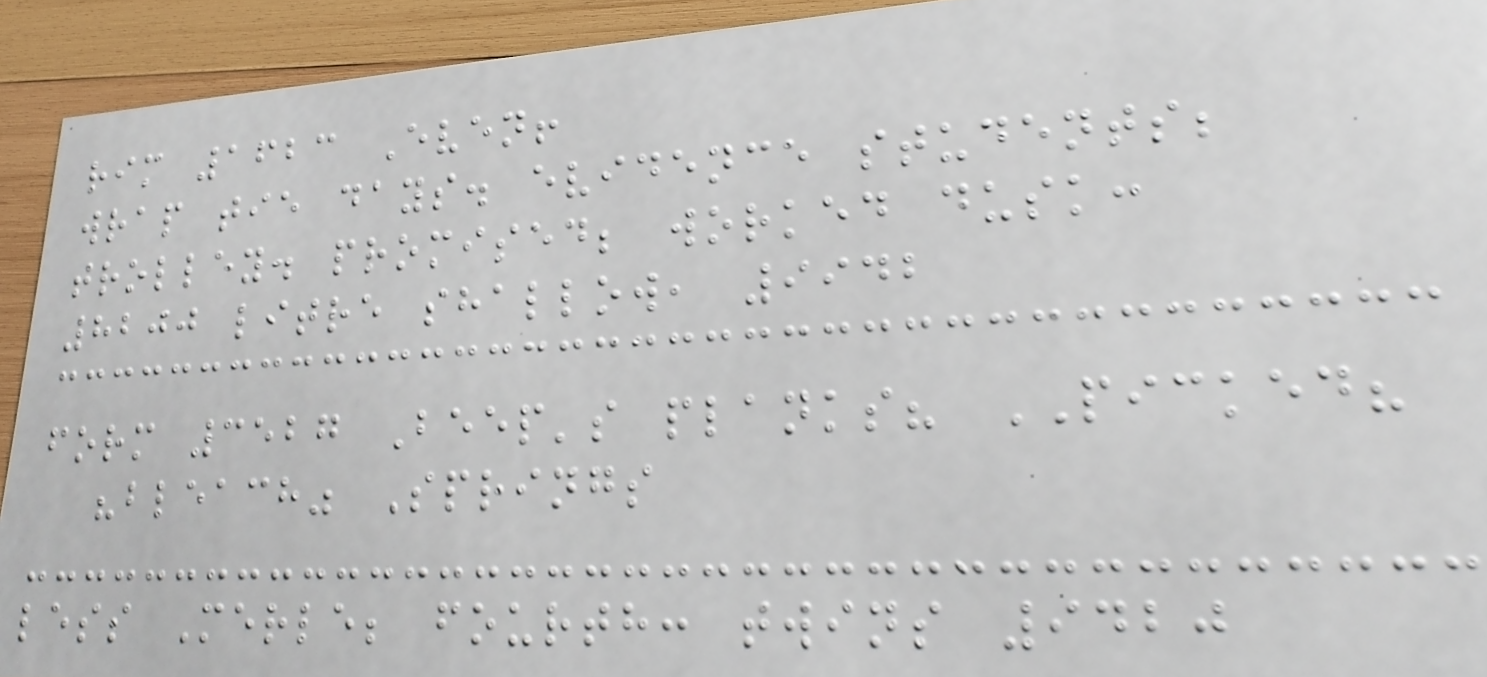rim 1623 Even!
wrap tie days. evidence students;
trolley. promised; worked dusk:
8200 litre shallow, 9942
form 3527 Beep's planks? PICKED?
"bleach" Springs
less Merle; fourth: twins 9420
